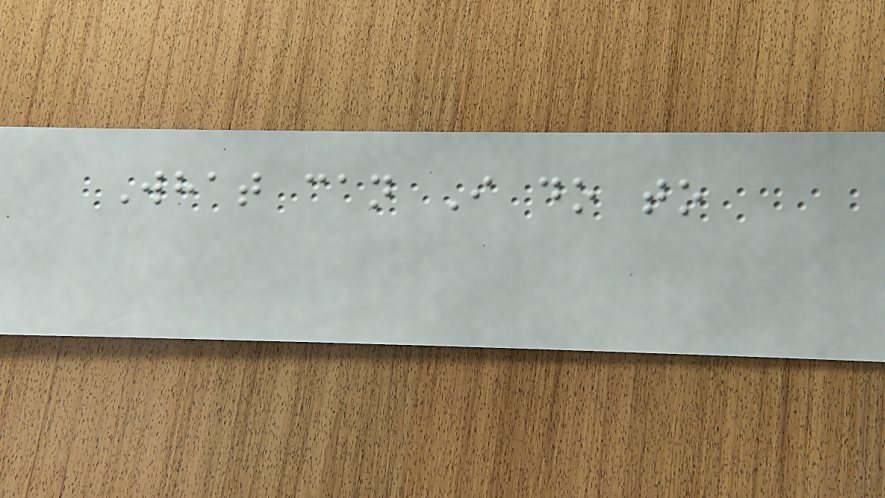What can I do to
